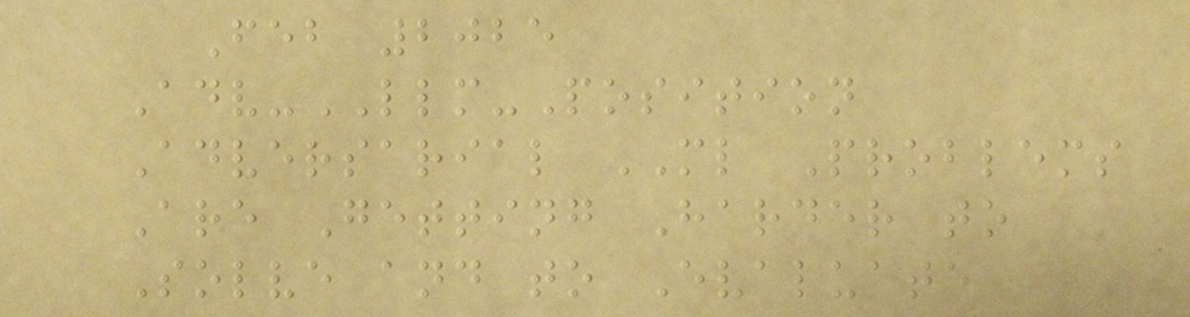Feb 2025
Adv-LLM-Position
Adversarial ML Problems
Are Getting Harder to
Solve and to Evaluate
